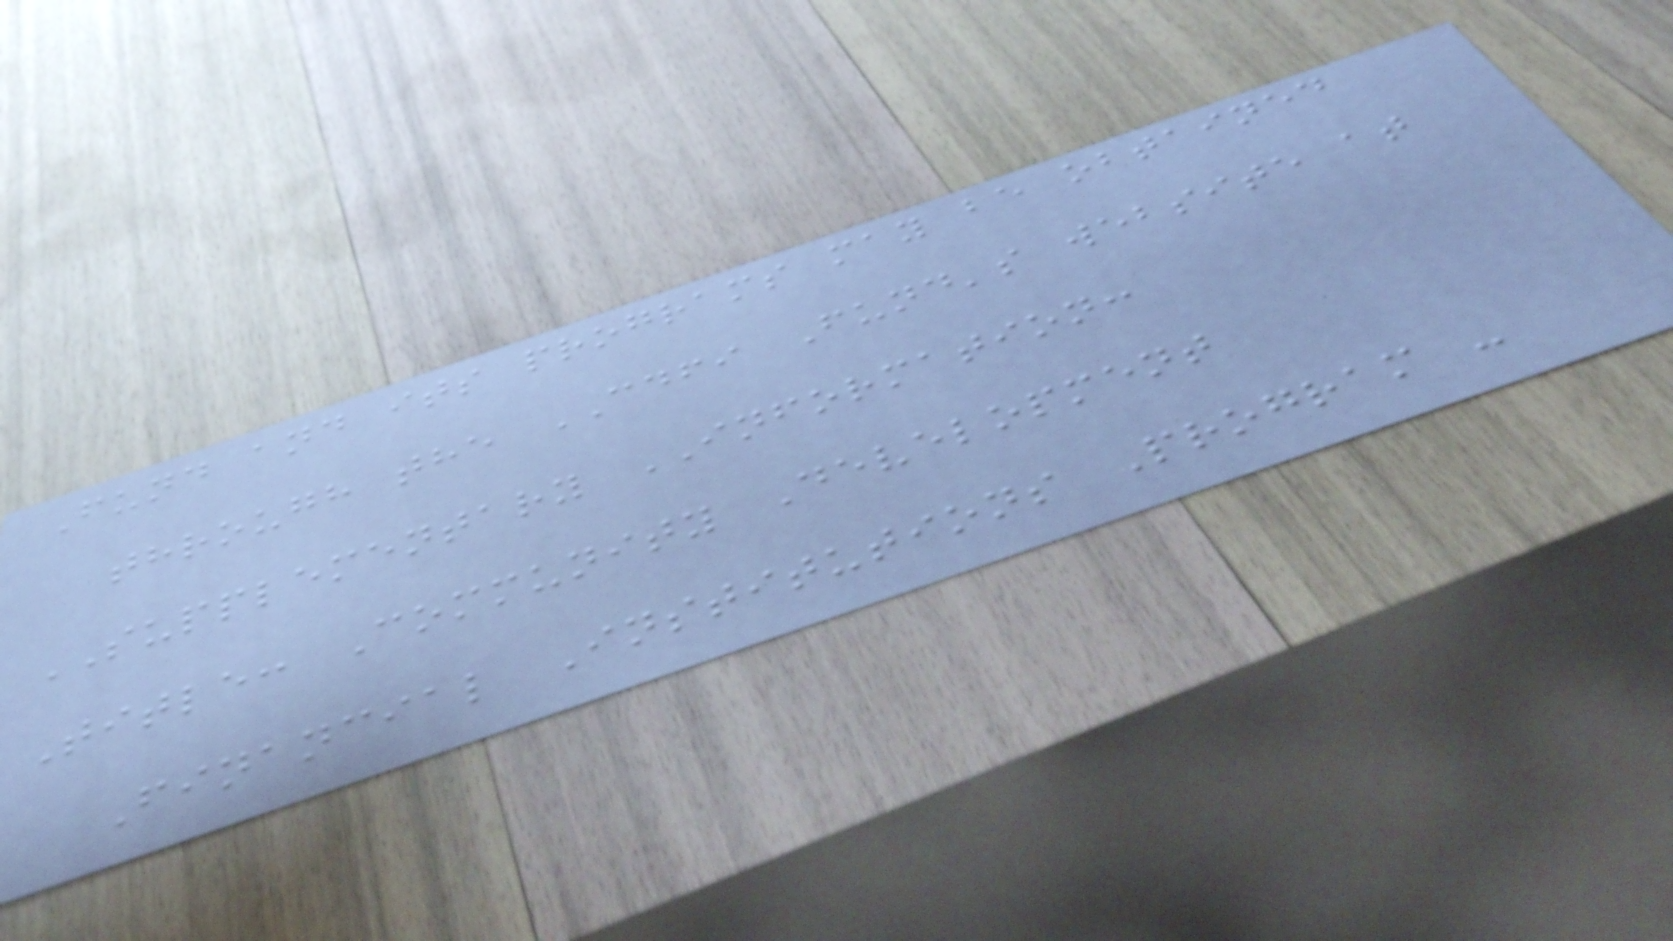Fund and its programs may be obtained
through the CDFI Fund's website at
SUPPLEMENTARY INFORMATION:
Title: Community Development
Financial Institutions Program -
